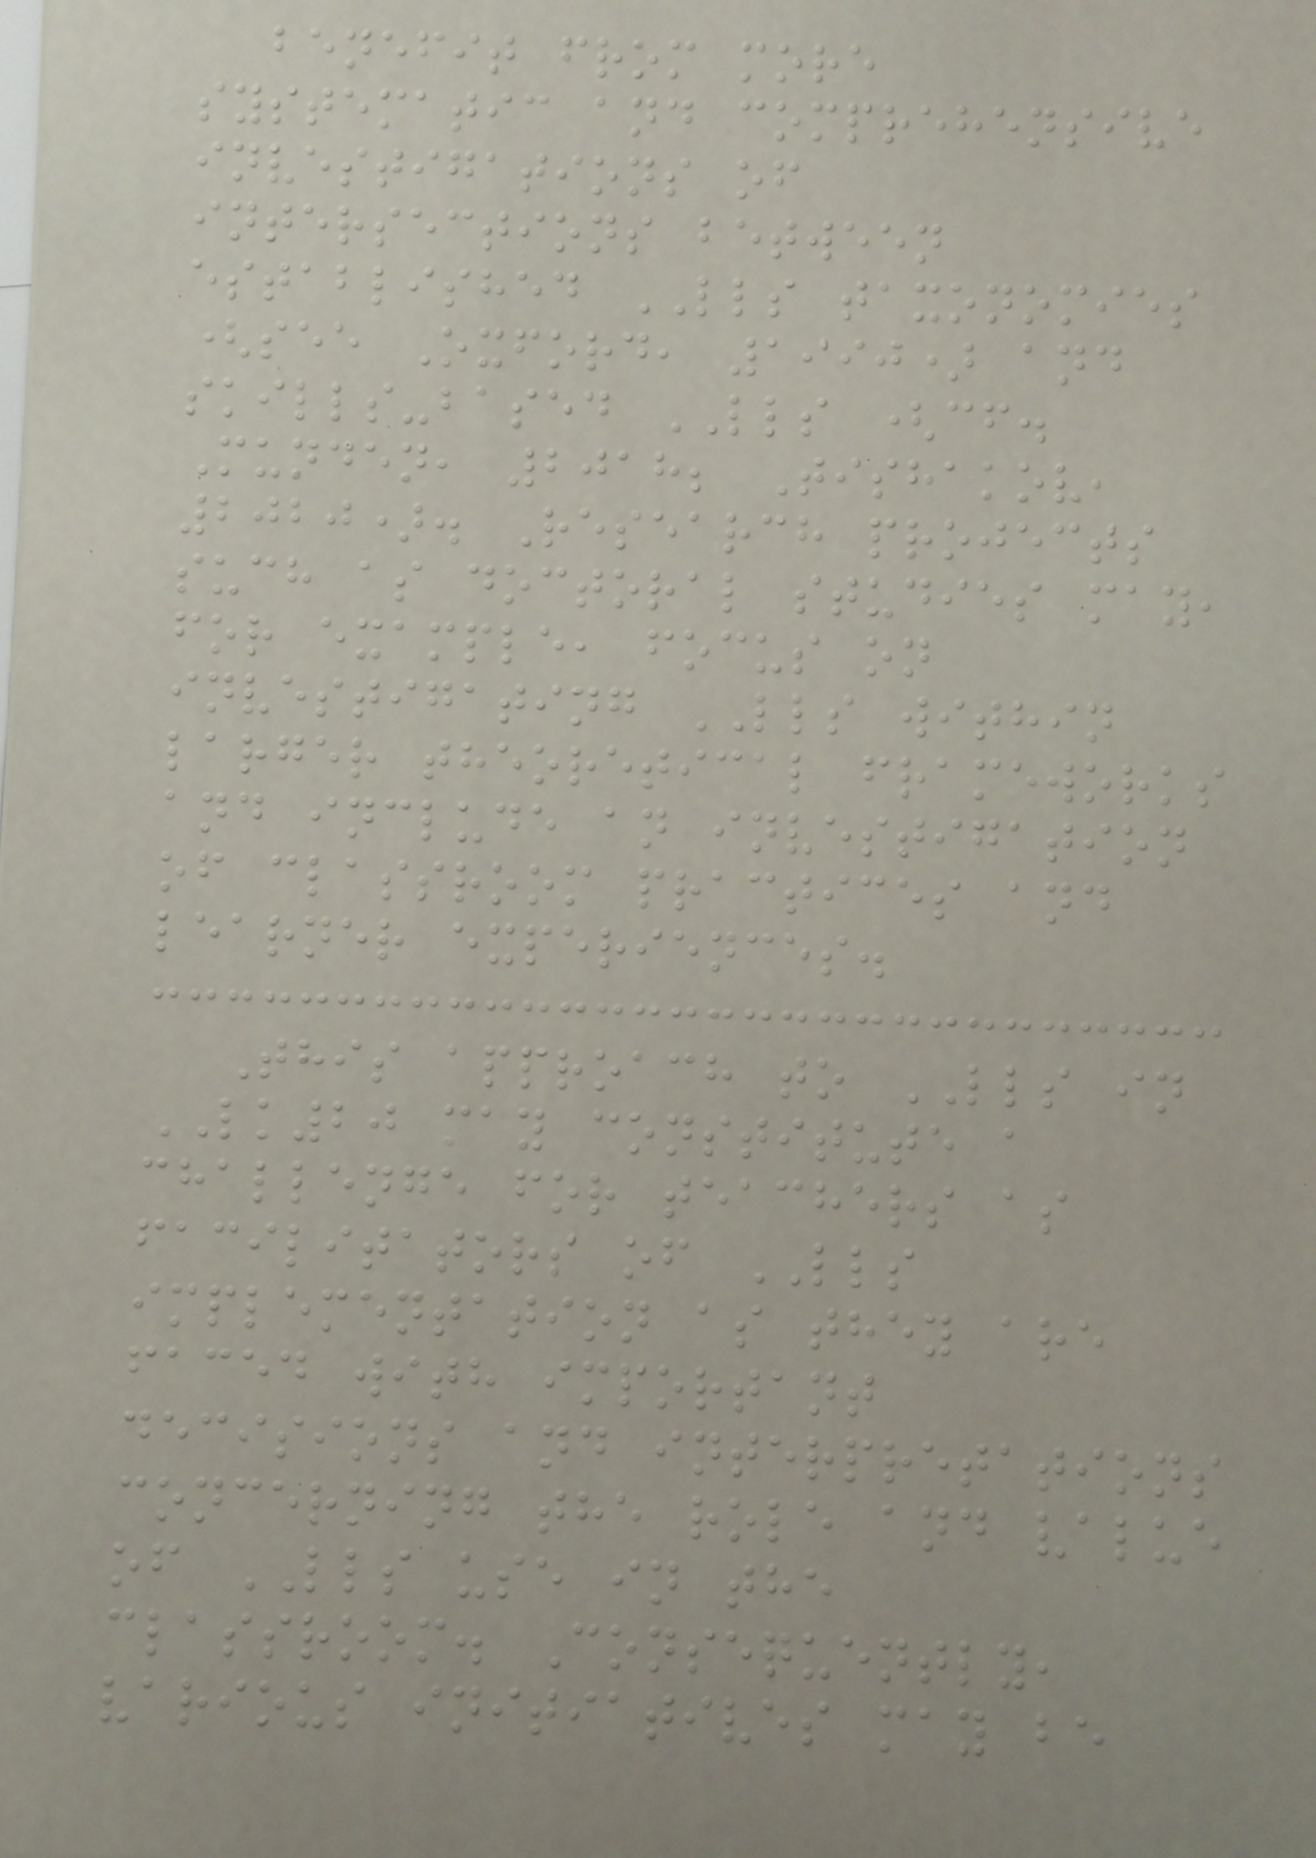benefit from more
systematic and comprehensive
investigations of
intersections between
established LLS taxonomies
(see Oxford, 1990) and
skills-based LLS (cf.
Munden, 2018; Tishakov,
2020). Research projects
such as doctoral studies may,
for example, focus on
investigating LLS within
larger theoretical frameworks
and include an investigation
of classroom practices and
learner experiences.
This approach to LLS in
LK20 may constitute a
challenge for teachers as
facilitators of LLS
implementation as they are
faced with important
decisions and interpretations
concerning the role and value
of LLS use in the
classroom. Consequently,
various initiatives may be
